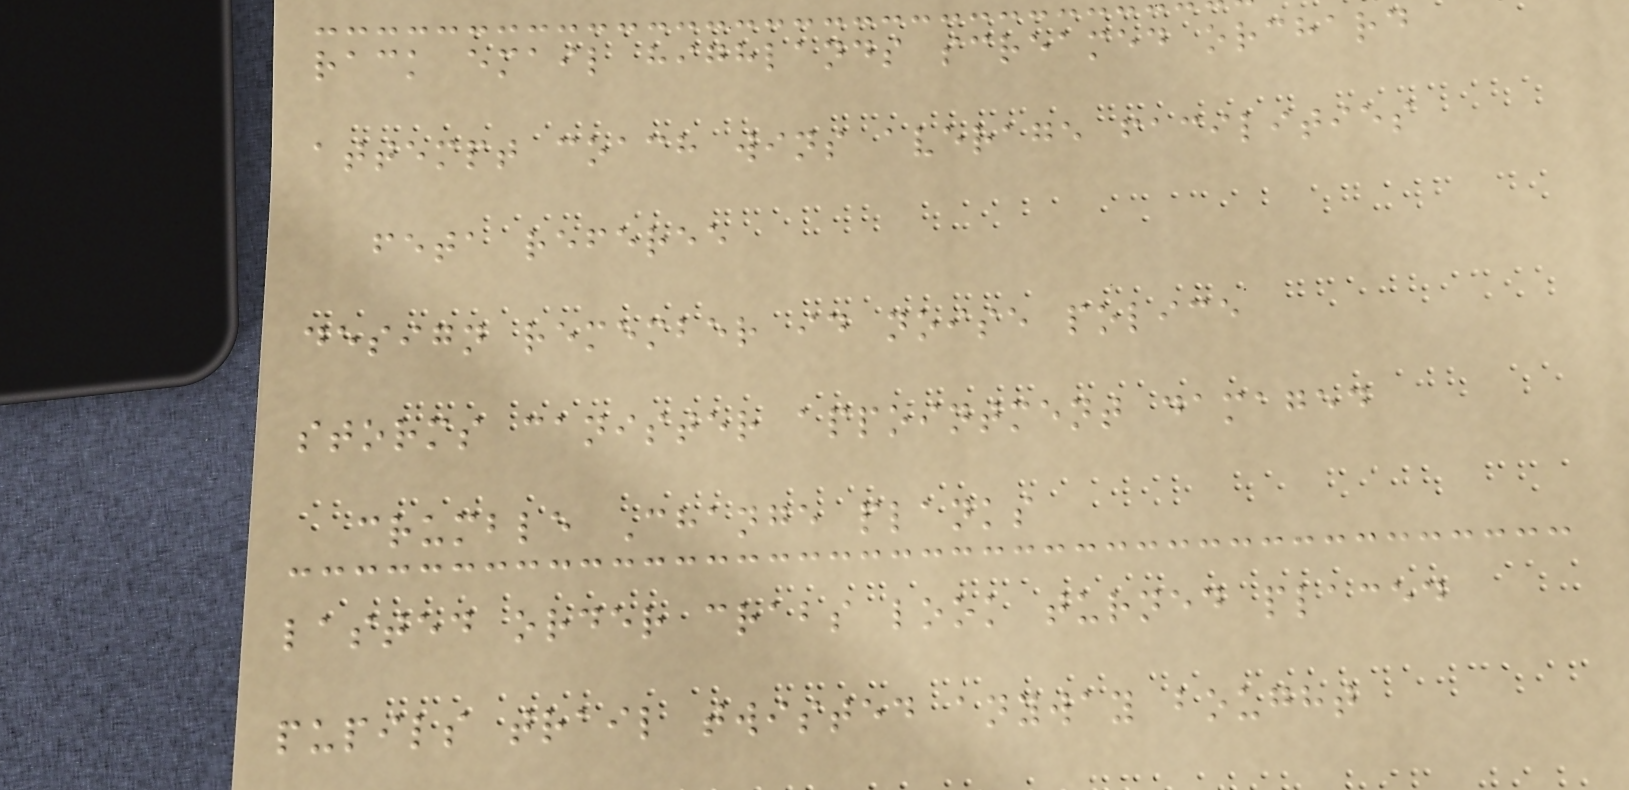rack email highlands screamed orchard
attempt coach wins average facilities
feta referee
design remember id noise police
storms canister appointment damaged
crumble Change planks
lasted order crabs look turned placed
pupils trail twisted anyway bought
